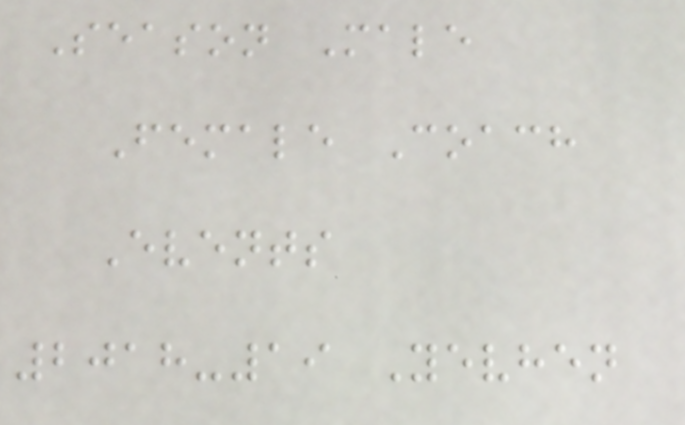Season Male
Female Coach
Events
2018-19 Yevhen
